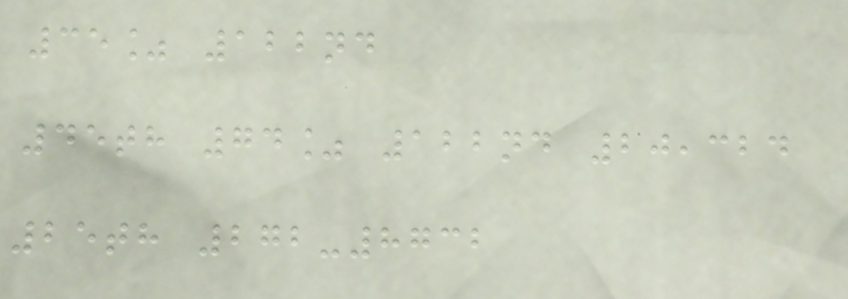35% 122nd
45th 74% 122nd 20,324
25th 272-8732
